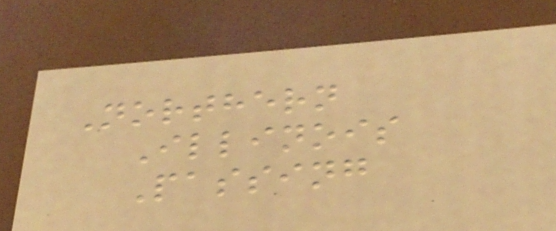Northern
Illinois
Passing
